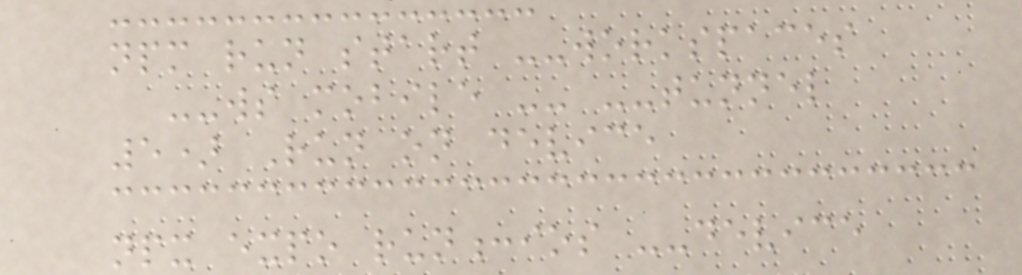npm run start --workspaces
--ws mobile -- --tunnel
5) Run on device
npx expo run:ios --device
